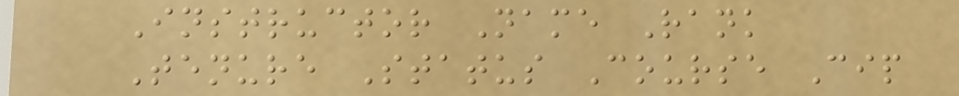Instructor Name Rank
Tenure Status Course Cip
